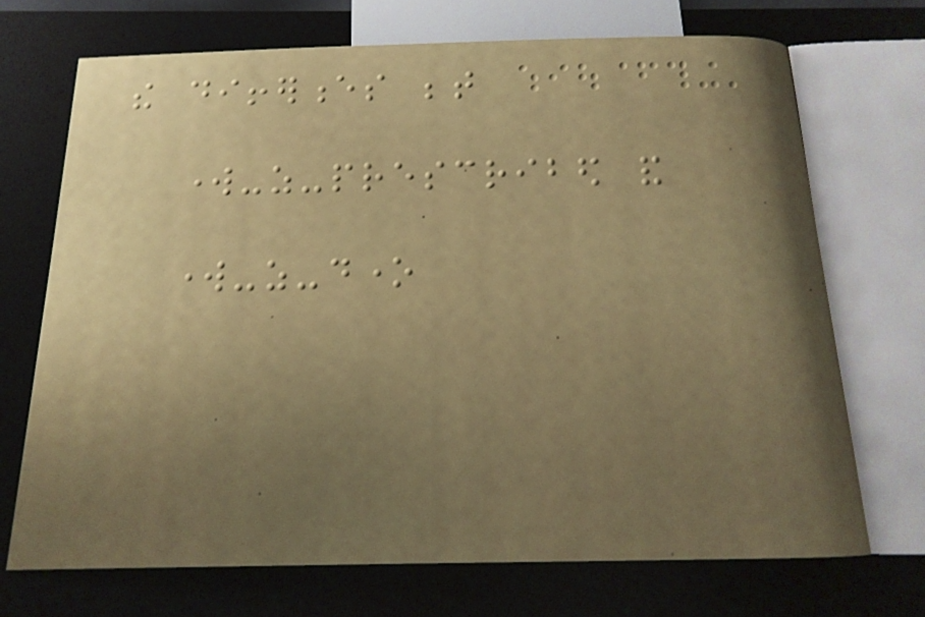the differences between
work-as-prescribed and
work-as-done
